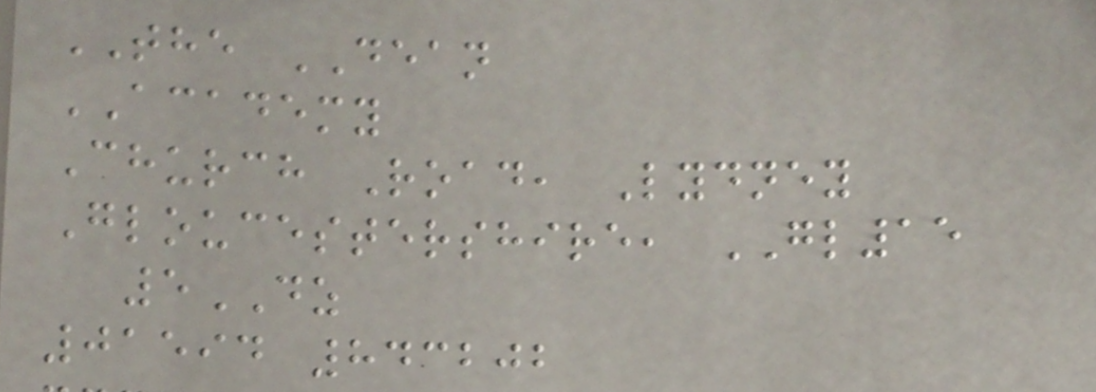THE DEAN
ACADEMY
Church Road, Lydney
Gloucestershire, GL15
5DZ
01594 843202
